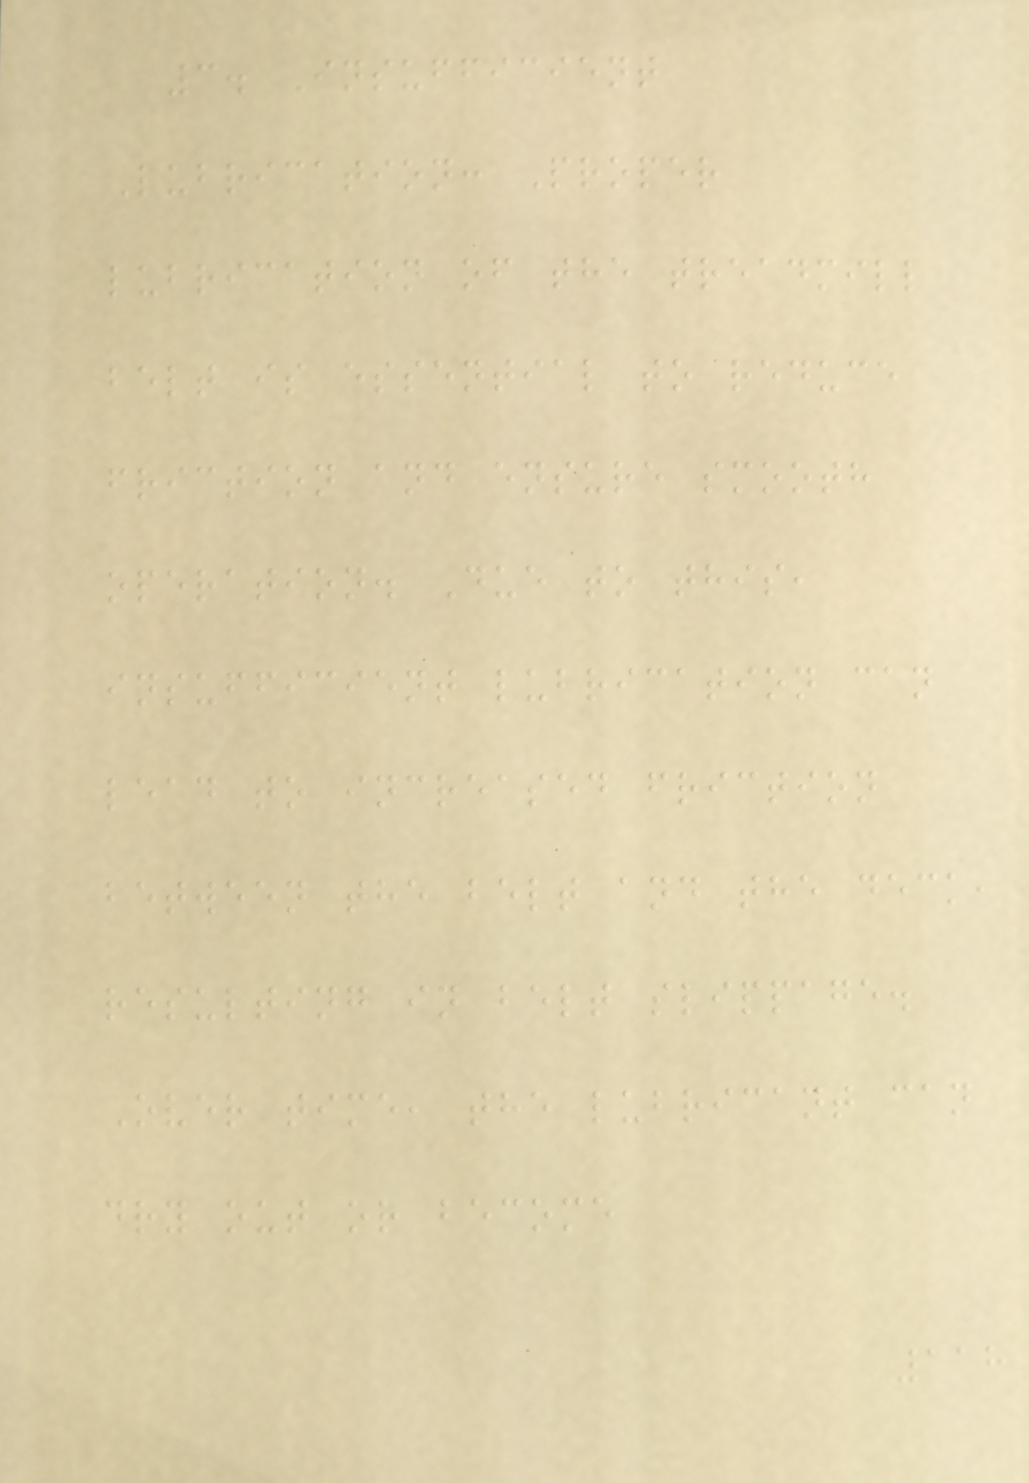3. Insufficient
Lubrication: Proper
lubrication of the treadmill
belt is essential to reduce
friction and ensure smooth
operation. Due to this,
insufficient lubrication can
lead to increased friction
between the belt and the deck,
resulting in belt slippage.
Over time, the lubricant can
dry out or become
118
